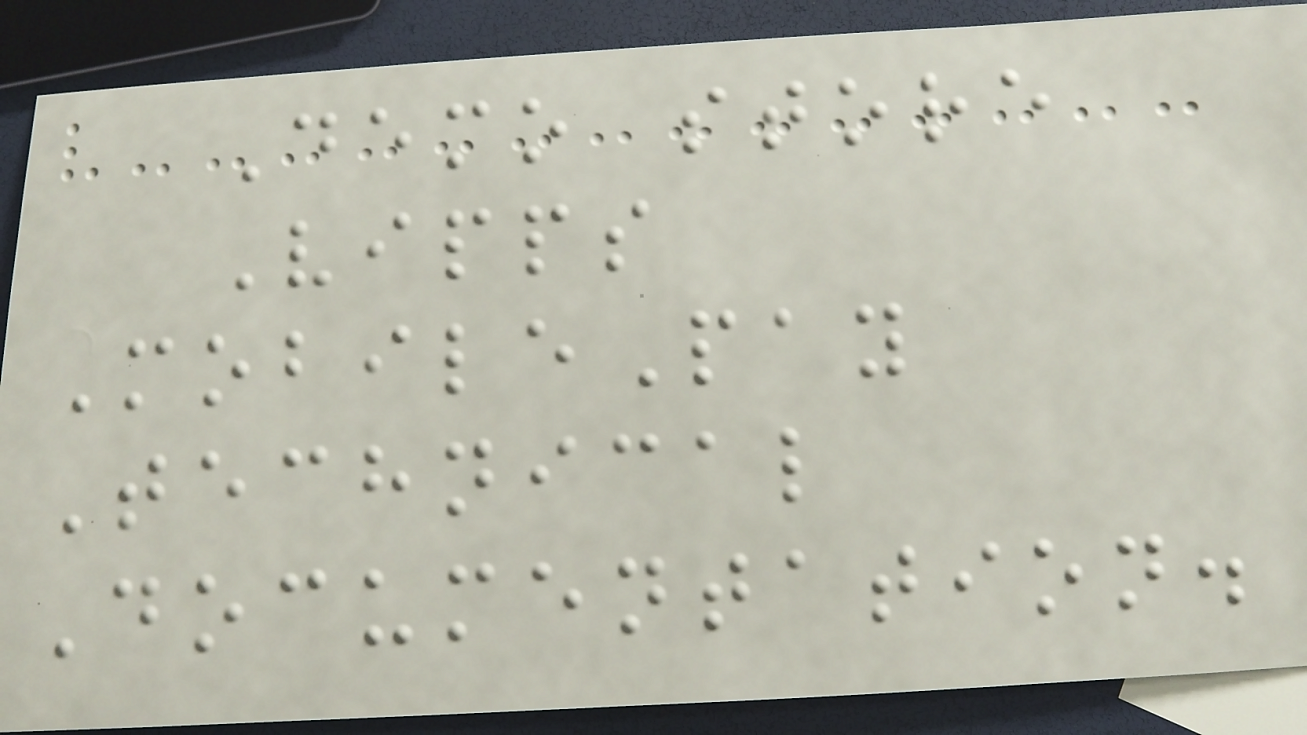Demo store
Vipps
MobilePay
Technical
Documentation.
